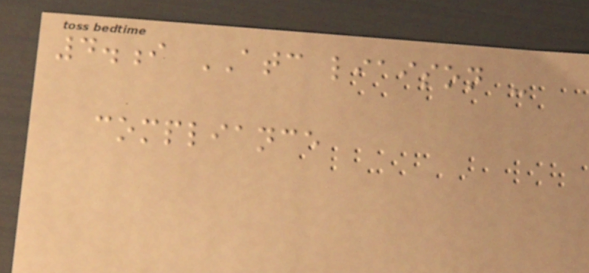4.i ATC liaison -
compliance
